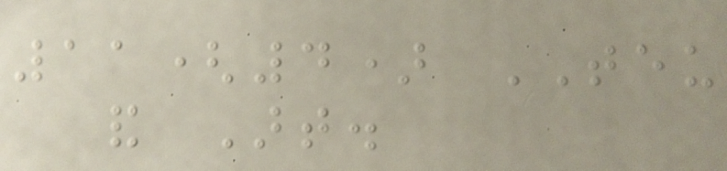11(4) TEU
and Art.
